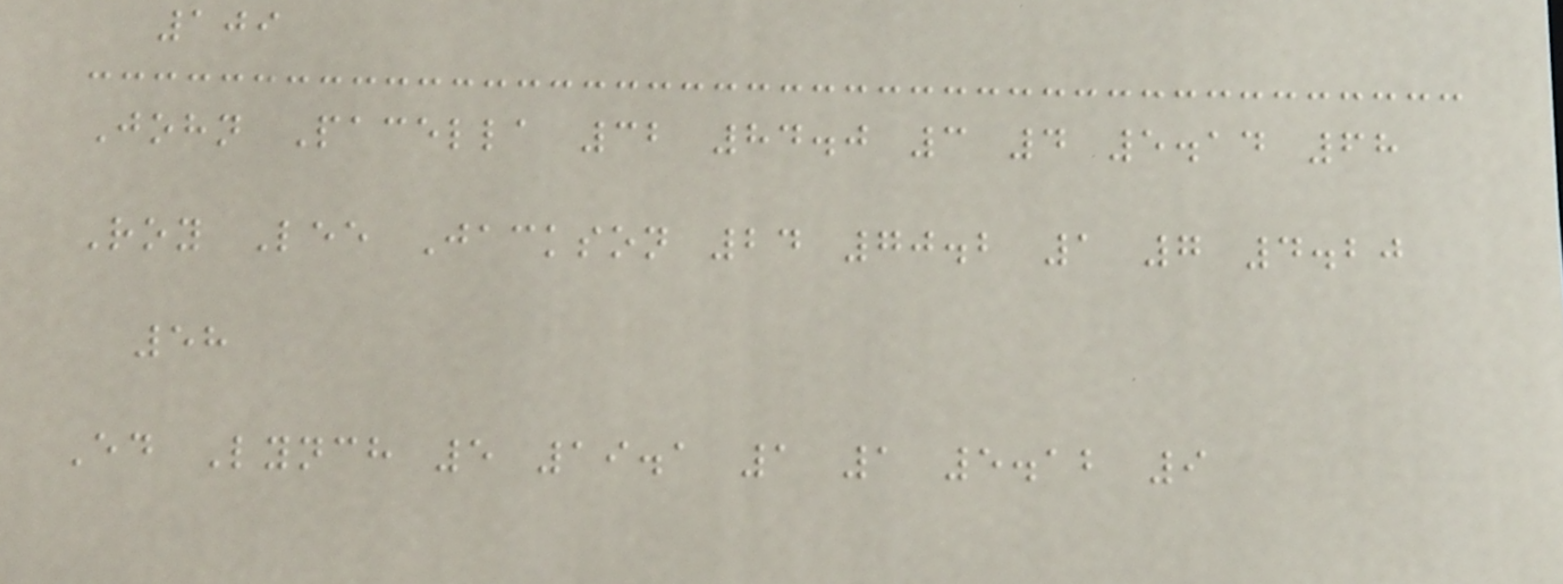109
John Pacella 32 84.0 3 4 5.14 68
Roy Lee Jackson 24 70.2 1 7 4.20
58
Ed Lynch 5 19.1 1 1 5.12 9
